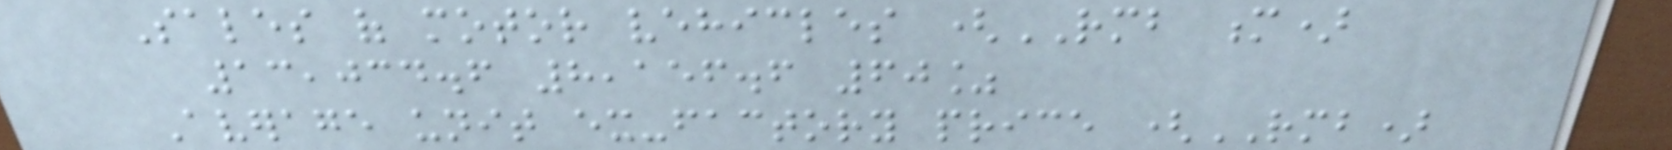Sales of motor vehicles (RMB m)
13,034.6 8,156.6 60%
Average unit ex-factory price (RMB)
